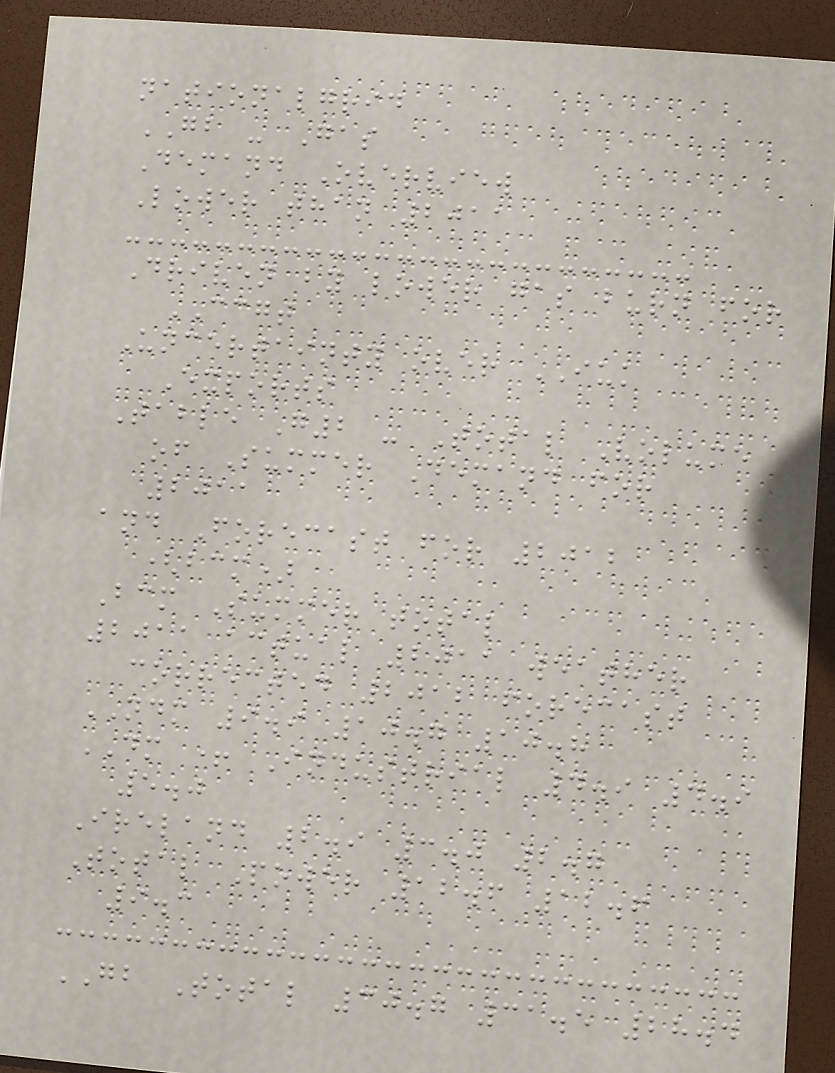nationalgrid
GB - Gas
Demand Overview
Lower than 2011
Driven by lower gas burn for
CCGT
Uncertainty over IUK
Exports
Table G2 - Total Volume
of Summer Demand for
2011
and Forecast for 2012
(bcm)
Bcm Summer total
2011 actual 2011 weather
corrected 2012 forecast
NDM 9.9 10.7 10.8
DM + Industrial 4.9 4.9
5.0
Ireland 2.9 3.0 2.7
Total Power 12.6 12.6
9.3
GB Total 30.7 31.5 28.4
